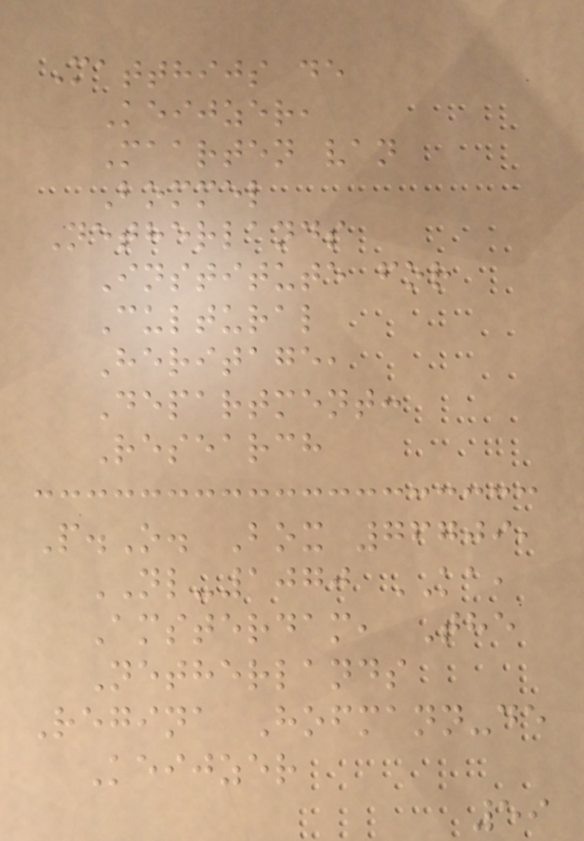Matthijs de
Keijzer,
Maarten van
Bommel
Netherlands
Institute for
Cultural
Heritage,
Department:
Research
P.O. Box 76709,
NL-1070 KA,
Amsterdam, The
Netherlands
Regina Hofmann-de
Keijzer
59
